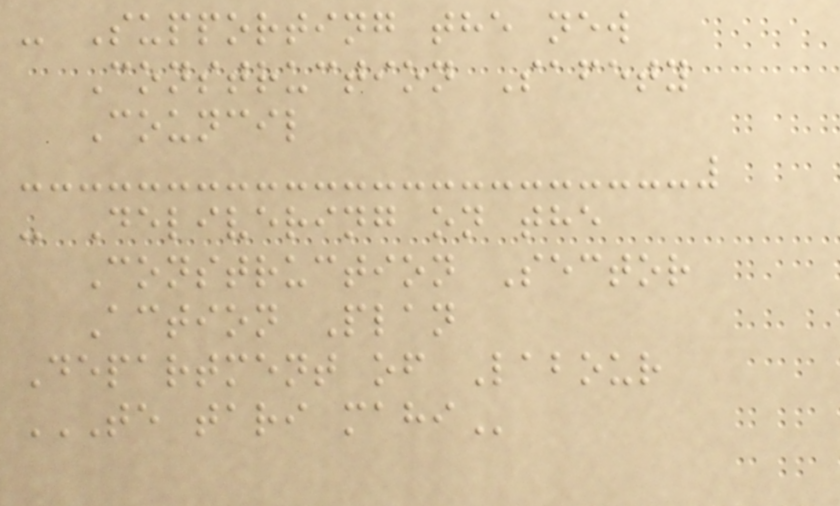- Supporting the new
Construction Safety
Council
- Delivering on the
Construction Sector
Action Plan
Department of Labour
TE TARI MAHI
